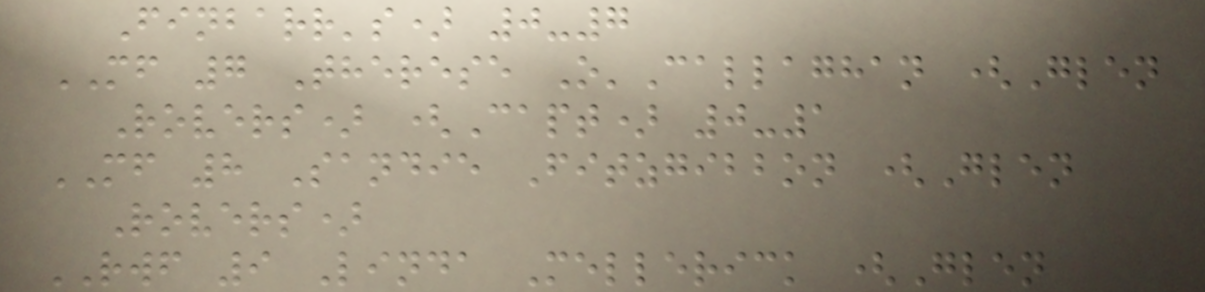Finbarr's) 0-7
MF 7 Therese O'Callaghan (Glen
Rovers) (Capt) 0-1
MF 8 Sandie Fitzgibbon (Glen
Rovers)
RWF 9 Linda Mellerick (Glen
